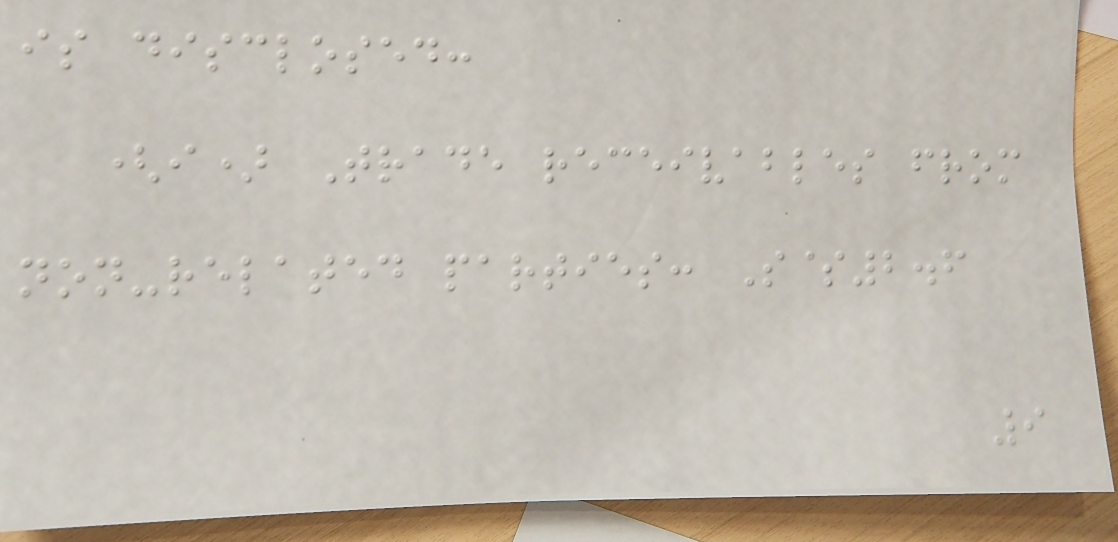is disclosed:
(i) Trade receivables from
non-related parties: S$2.6
9
